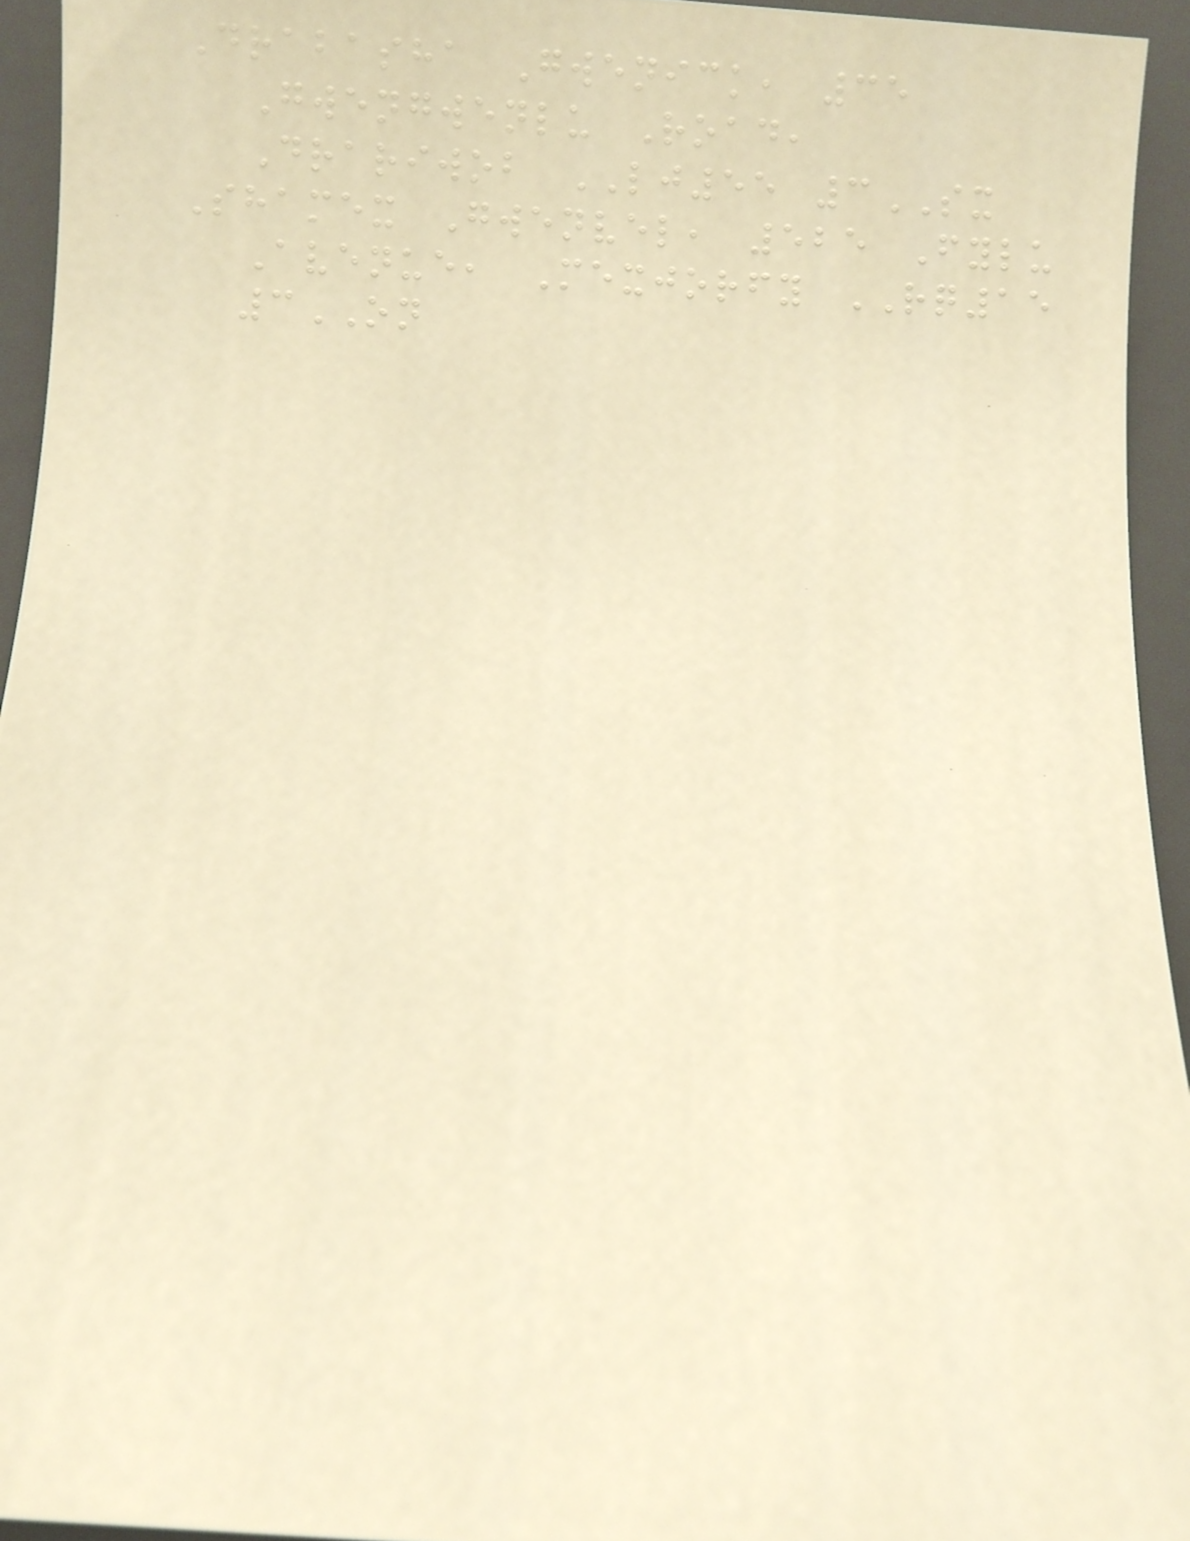Drabasha Gwenick, 35
Gwengwenlu Road,
Drariwob LJ55 3SX
Shamex Gwenvel, 525 Fylu
Avenue, Mexjorfy RQ15
3ON
